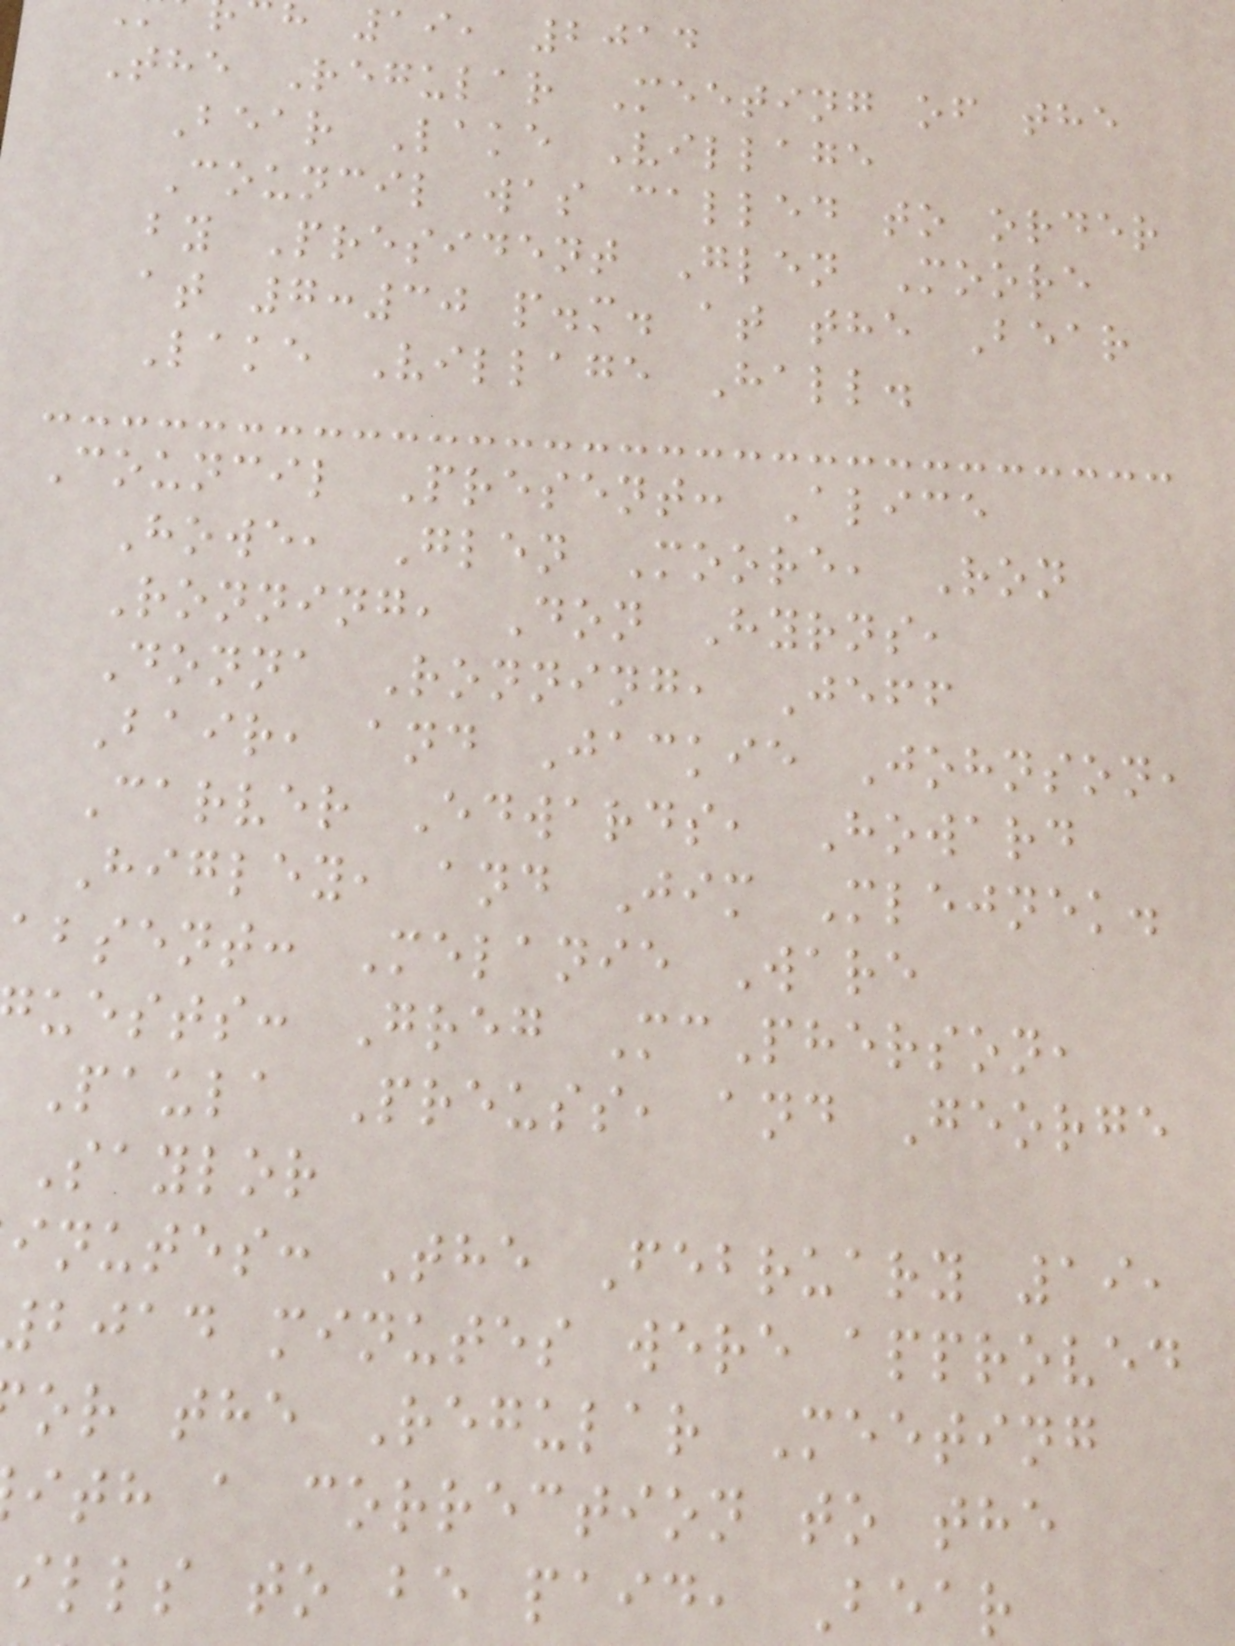h 19, 2014
The Regular Meeting of the
Bear Lake Village
Council was called to order
by President Glen Moore
at 7:30 p.m. at the Bear
Lake Village Hall.
Council Present: Alice
Howe, Glen Moore, Ron
Ronning, Don Hyrns,
Donna Ronning, Jeff
Bair, and Jackie Johnson,
Carver Edwards, Howard
Higley, and Jim Mlejnek.
absent: Melanie Ware
uests: Greg McPherson,
Paula Preuss, and George
Saylor
inutes: The February 19,
bjad minutes were approved
or the Regular Meeting
ith a correction to the
ills to be paid, Bear
